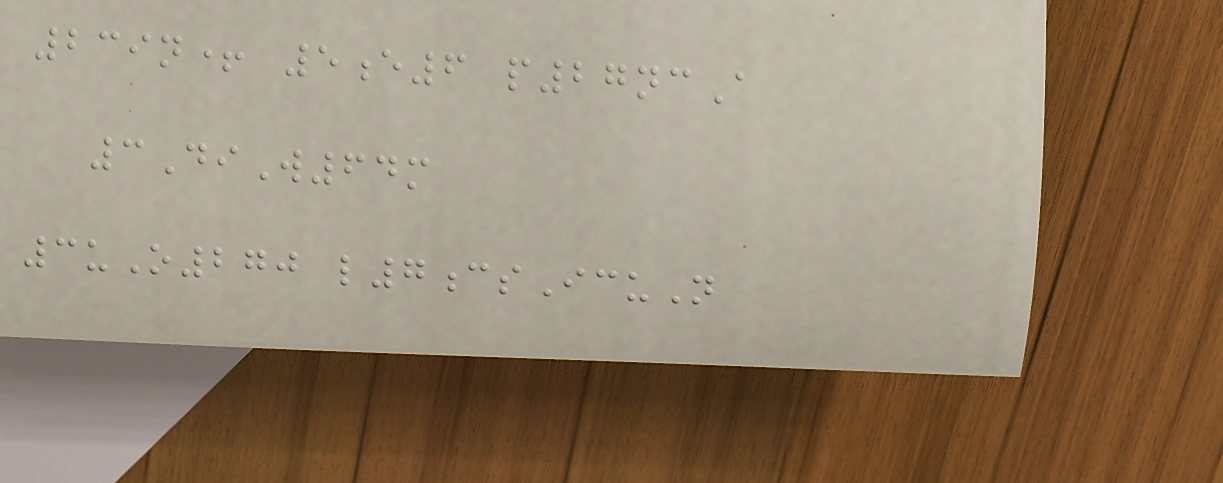239n+ 5e6 p27ncA
3DiW64m
3uO270 l7csIcuN
